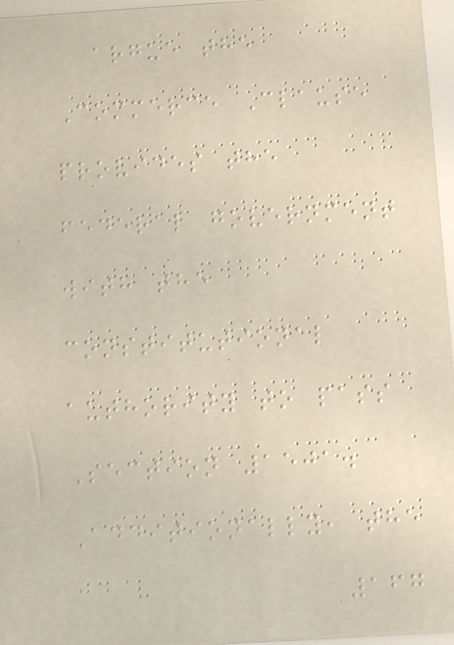argue the
Commerce Clause
provides the
federal government
with the
constitutional
authority to pass
Section 1501.
Additionally, the
167
